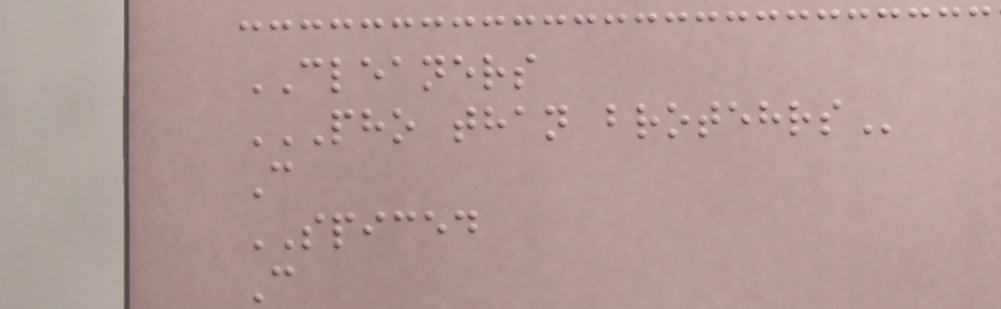CLEANERS
PHO THAN BROTEHRS
C
SPICED
C
